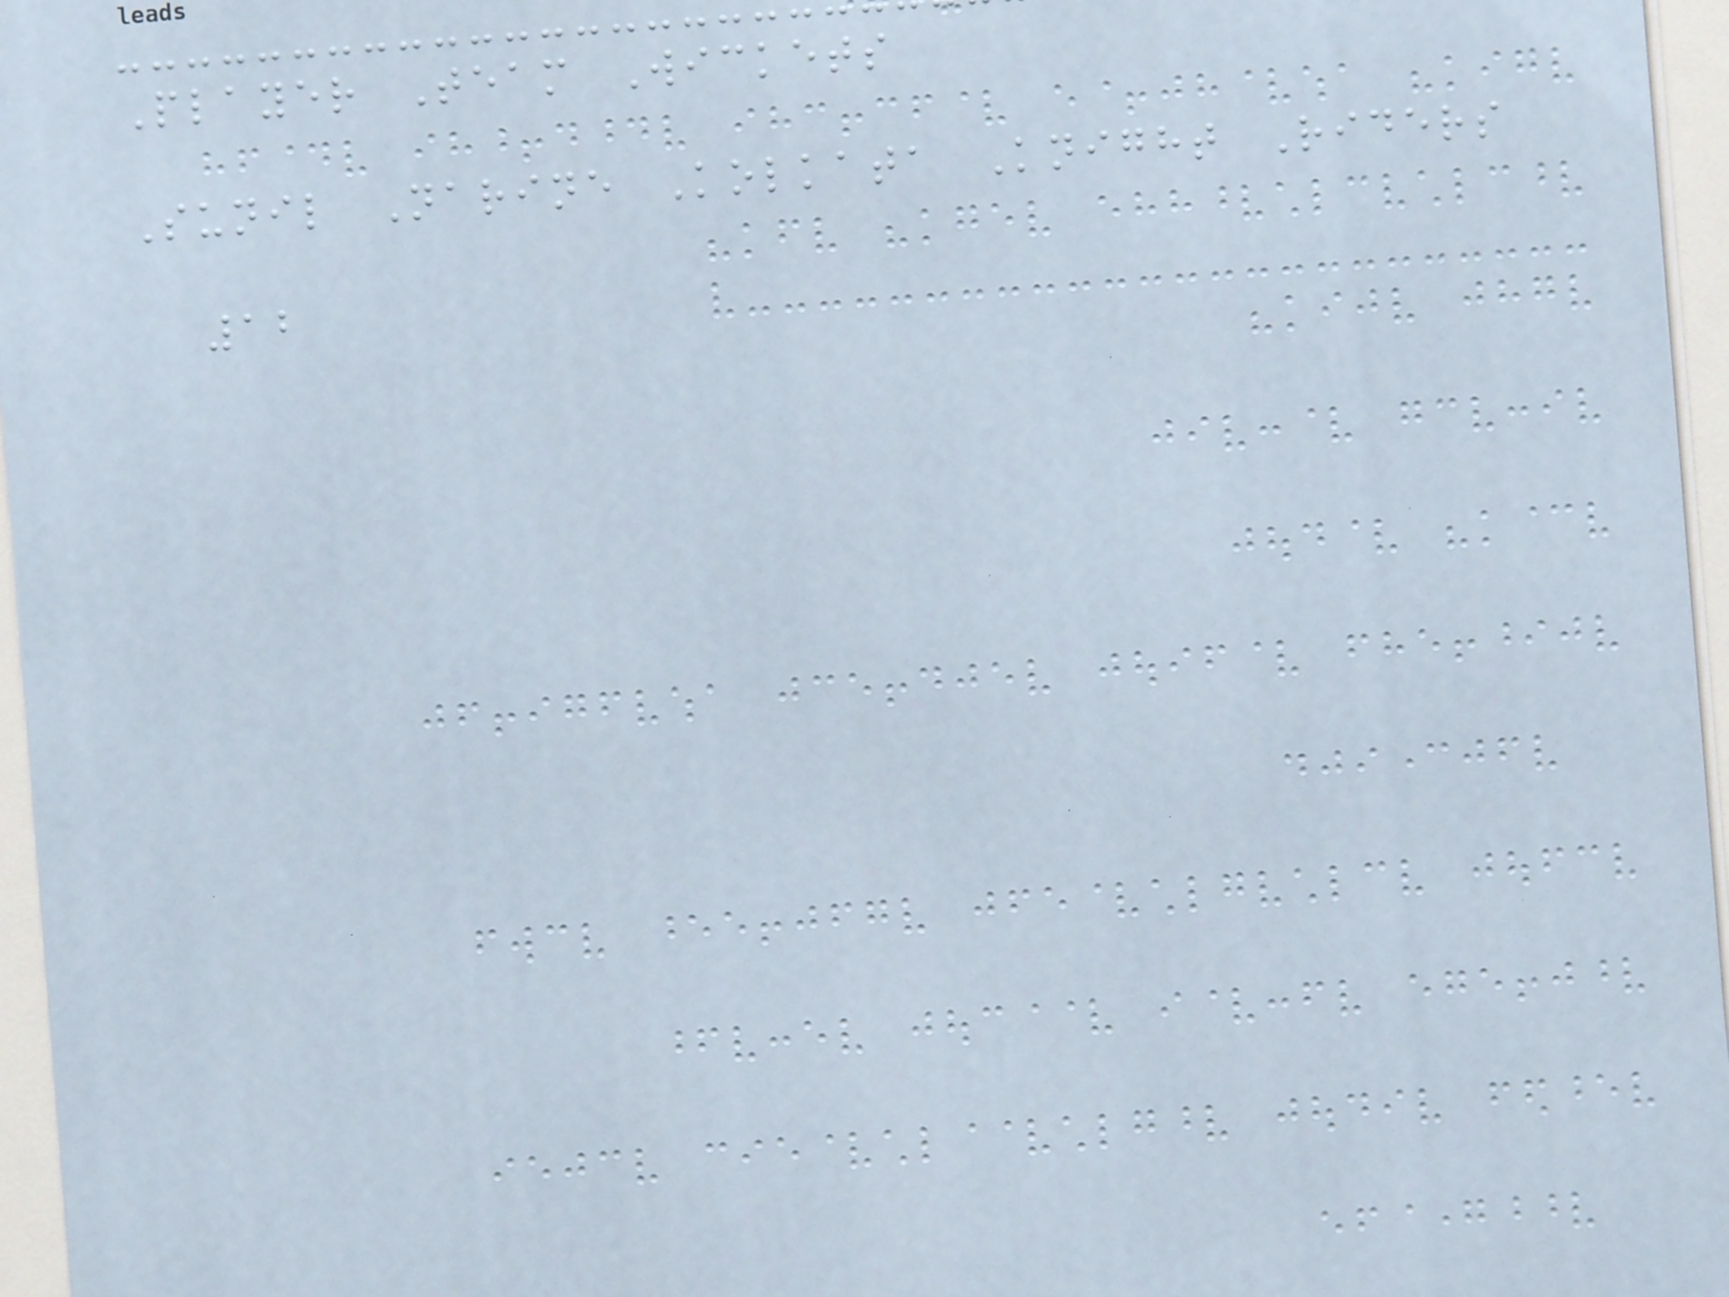Player Team Wickets
Sunil Narine Kolkata Knight Riders
12
